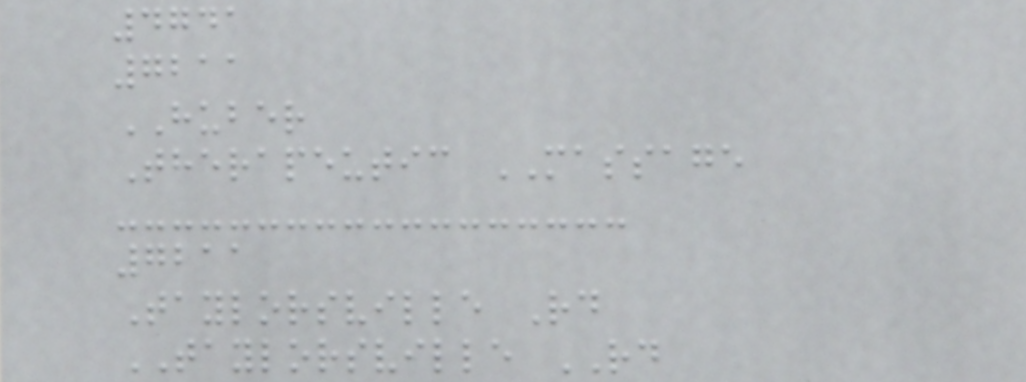4741
7211
HUBER
Therapeutic MASSAGE
7211
Taylorsville Rd
TAYLORSVILLE RD
